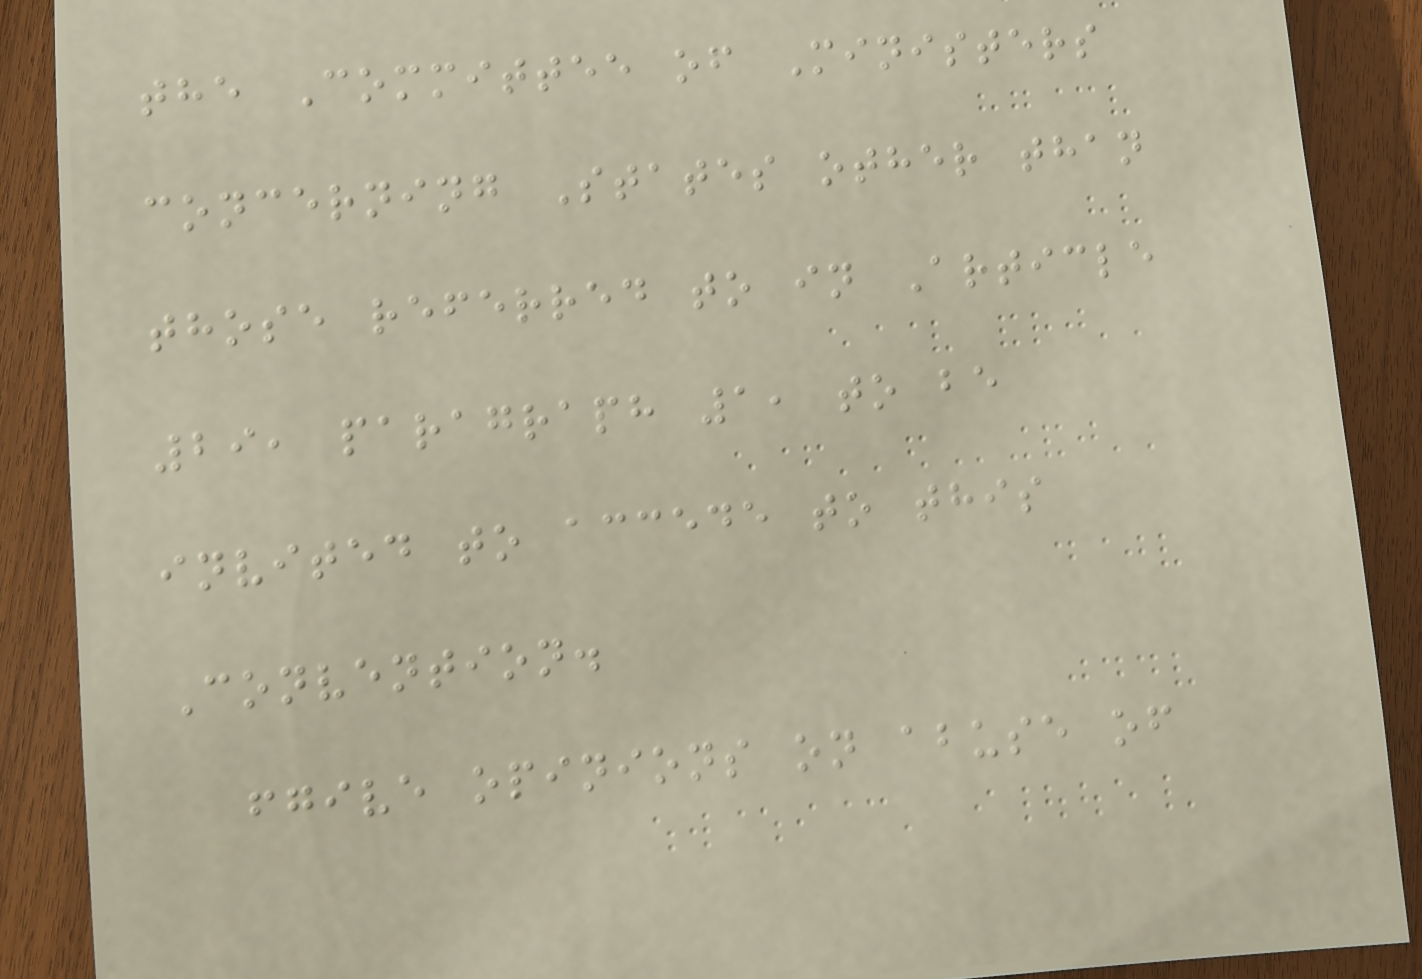the Committee of Ministers
concerning States other than
those referred to in Article
29, paragraph 1, to be
invited to accede to this
Convention.
fgive opinions on abuse of
